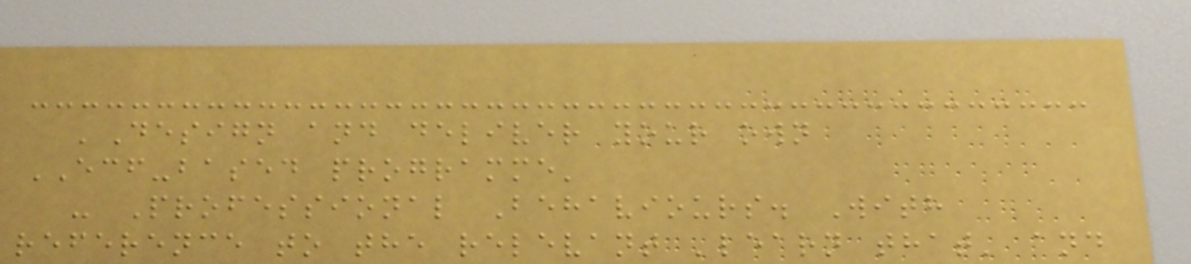'Design and deliver your own
ECF-based programme'
- Professional Behaviours. With
reference to the relevant 'learn that' and
